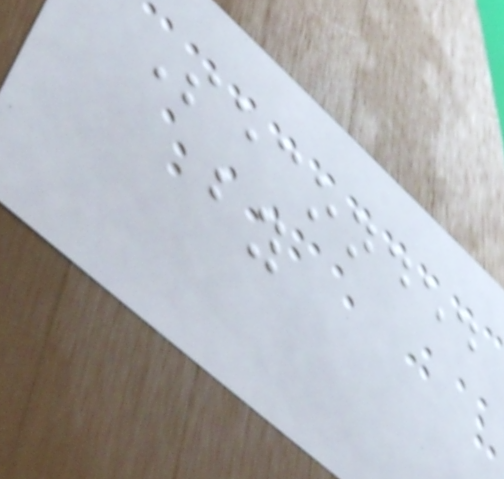Seconded
by
